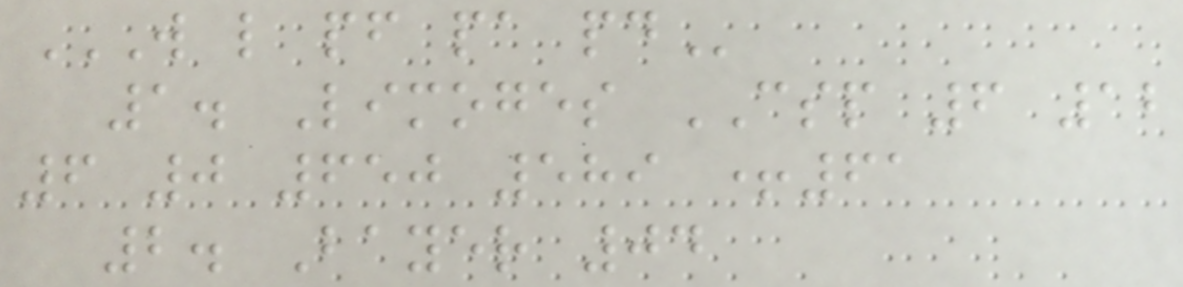W L PF PA PD
1. Limoges CSP 6 12
6 0 650 589 +61
2. Bayer 04
